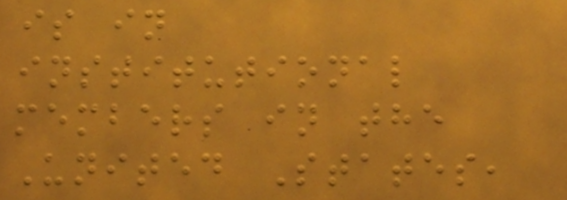is in
institutional
members in the
United States,
